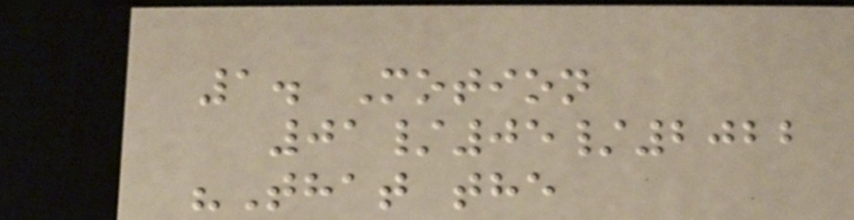1. Motion
01/05/2022
"That the
